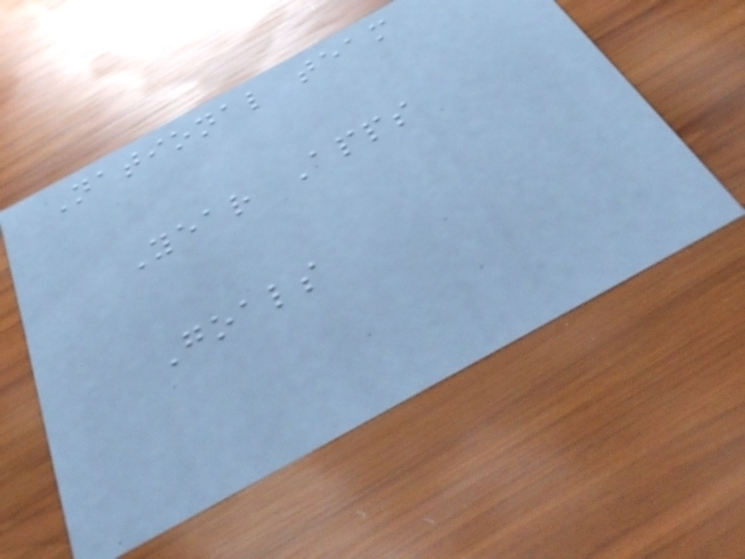National team
Year Apps
Goals
